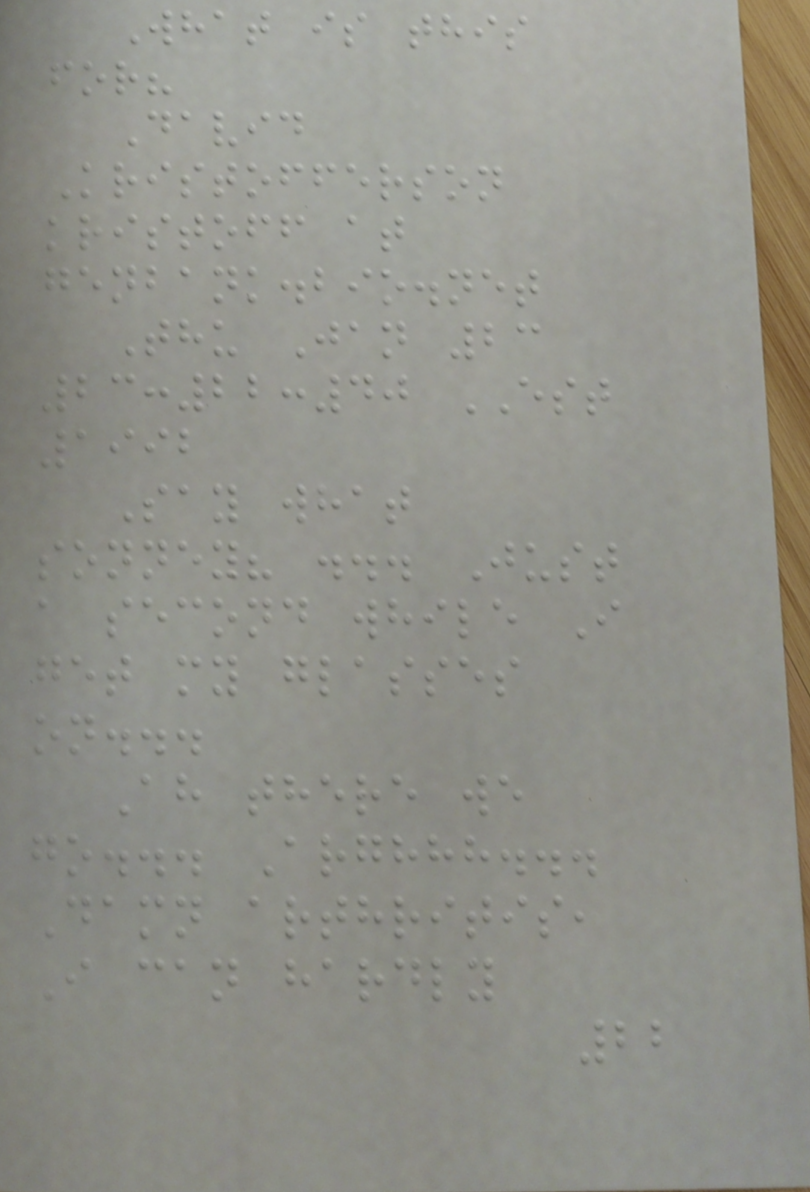What is this
for?
David
Kristofferson
kristoff at
genbank.bio.net
Thu Jan 23
23:22:40 EST
1992
Say what
sonney? ... Just
a second while I
get my glasses
on...
Ah there we
go... Arghhh...
Damn arthritis,
I can hardly
22
